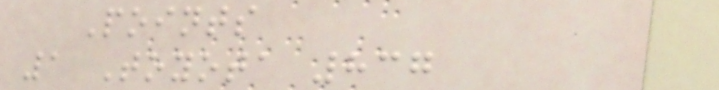Points
1 Toyota 837
